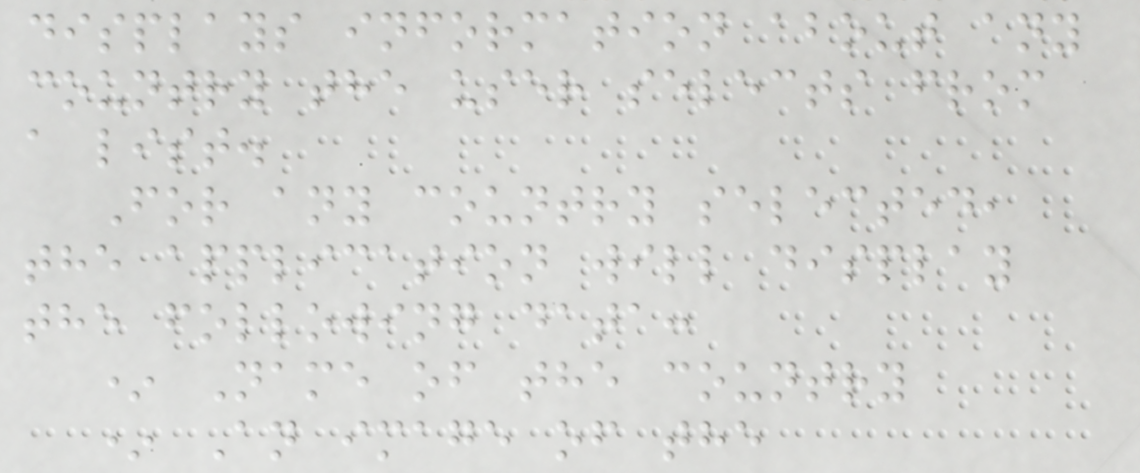displays information about any
country the user selects from
a list.
For any country selected,
the application will display
the following data:
* Name of the country
* An image of the
